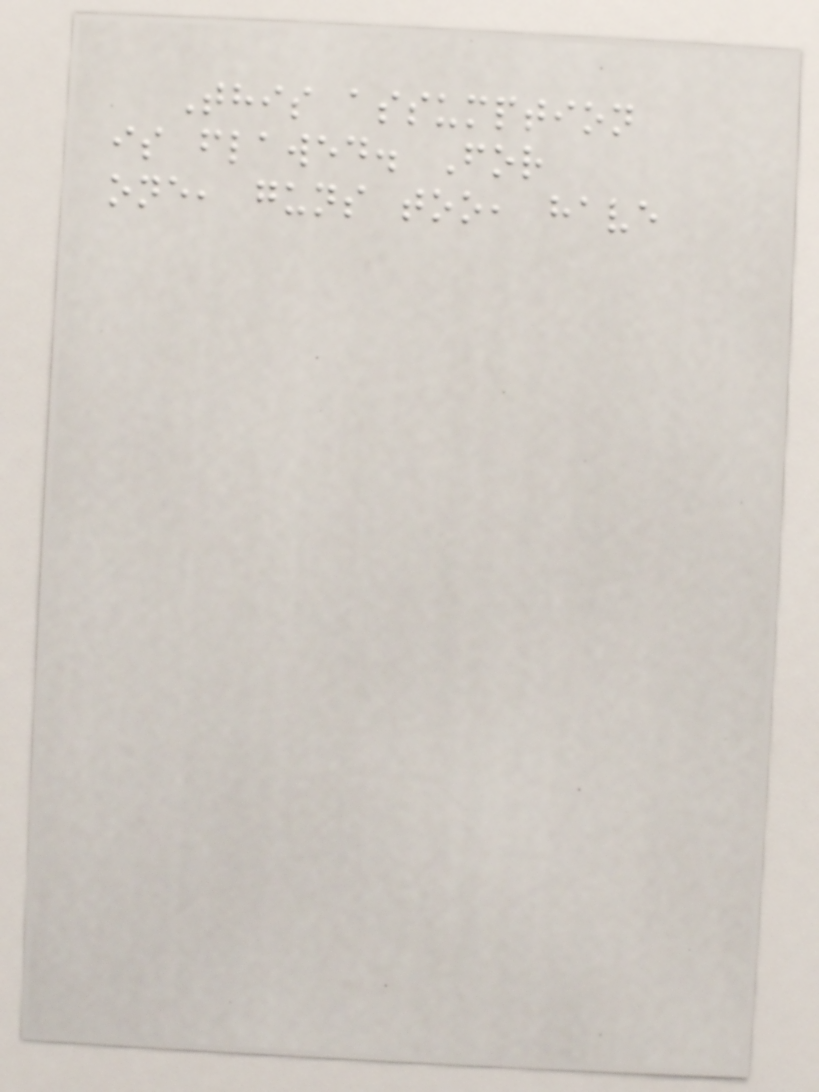This assumption
is flawed. For
one, guns too, have
